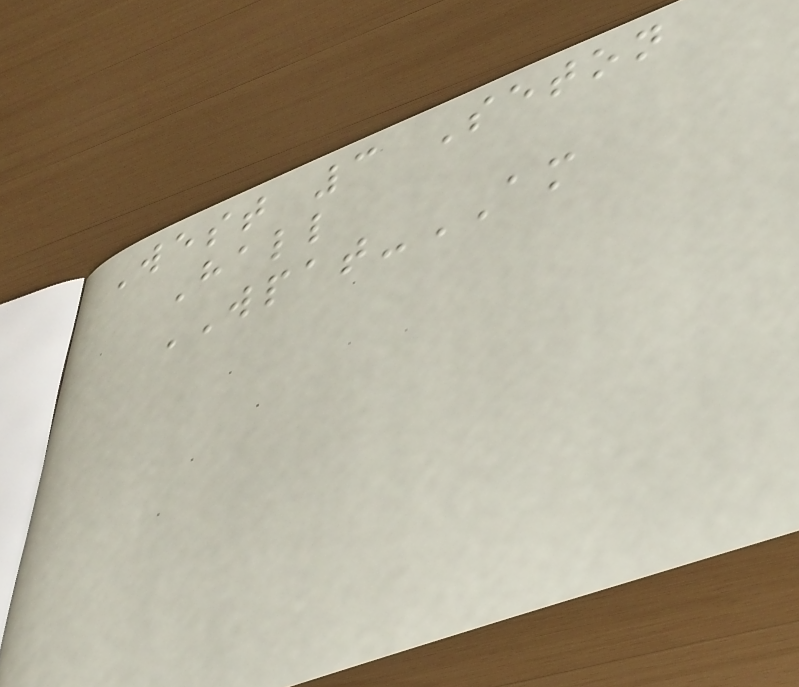West 3 Seton
Hall
WPAT-AM
